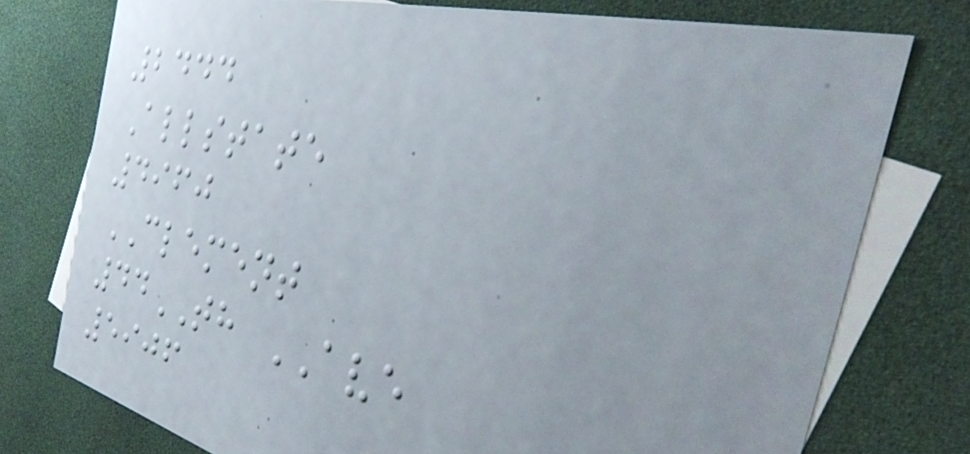2444
Allstate
4960
CLEMENT
44TH AVE
5906
